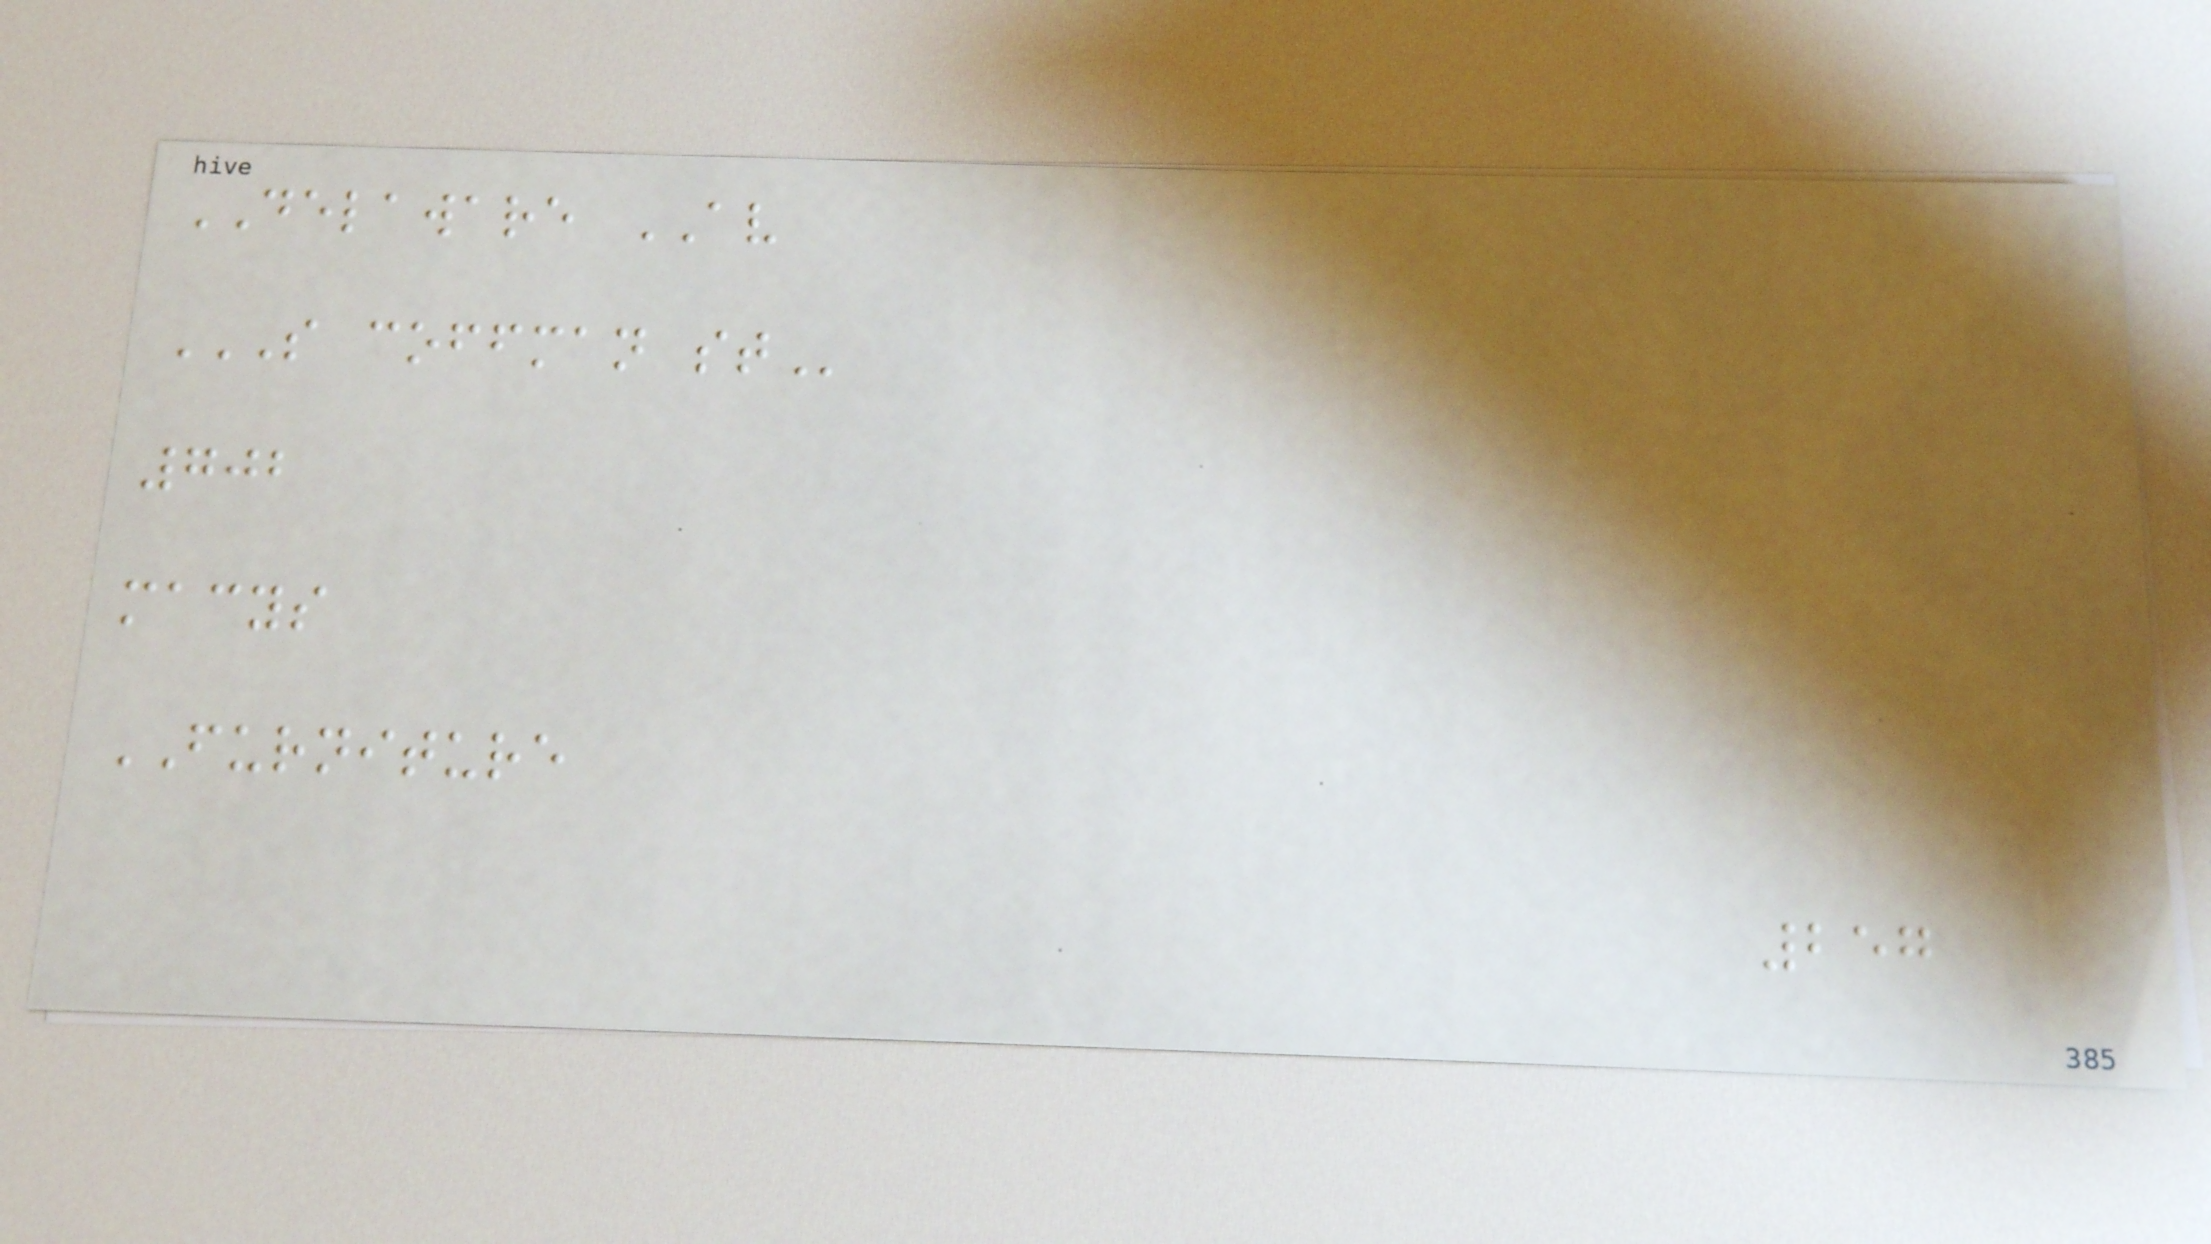DELAWARE AV
S COFFMAN ST
702
macys
FURNITURE
257
